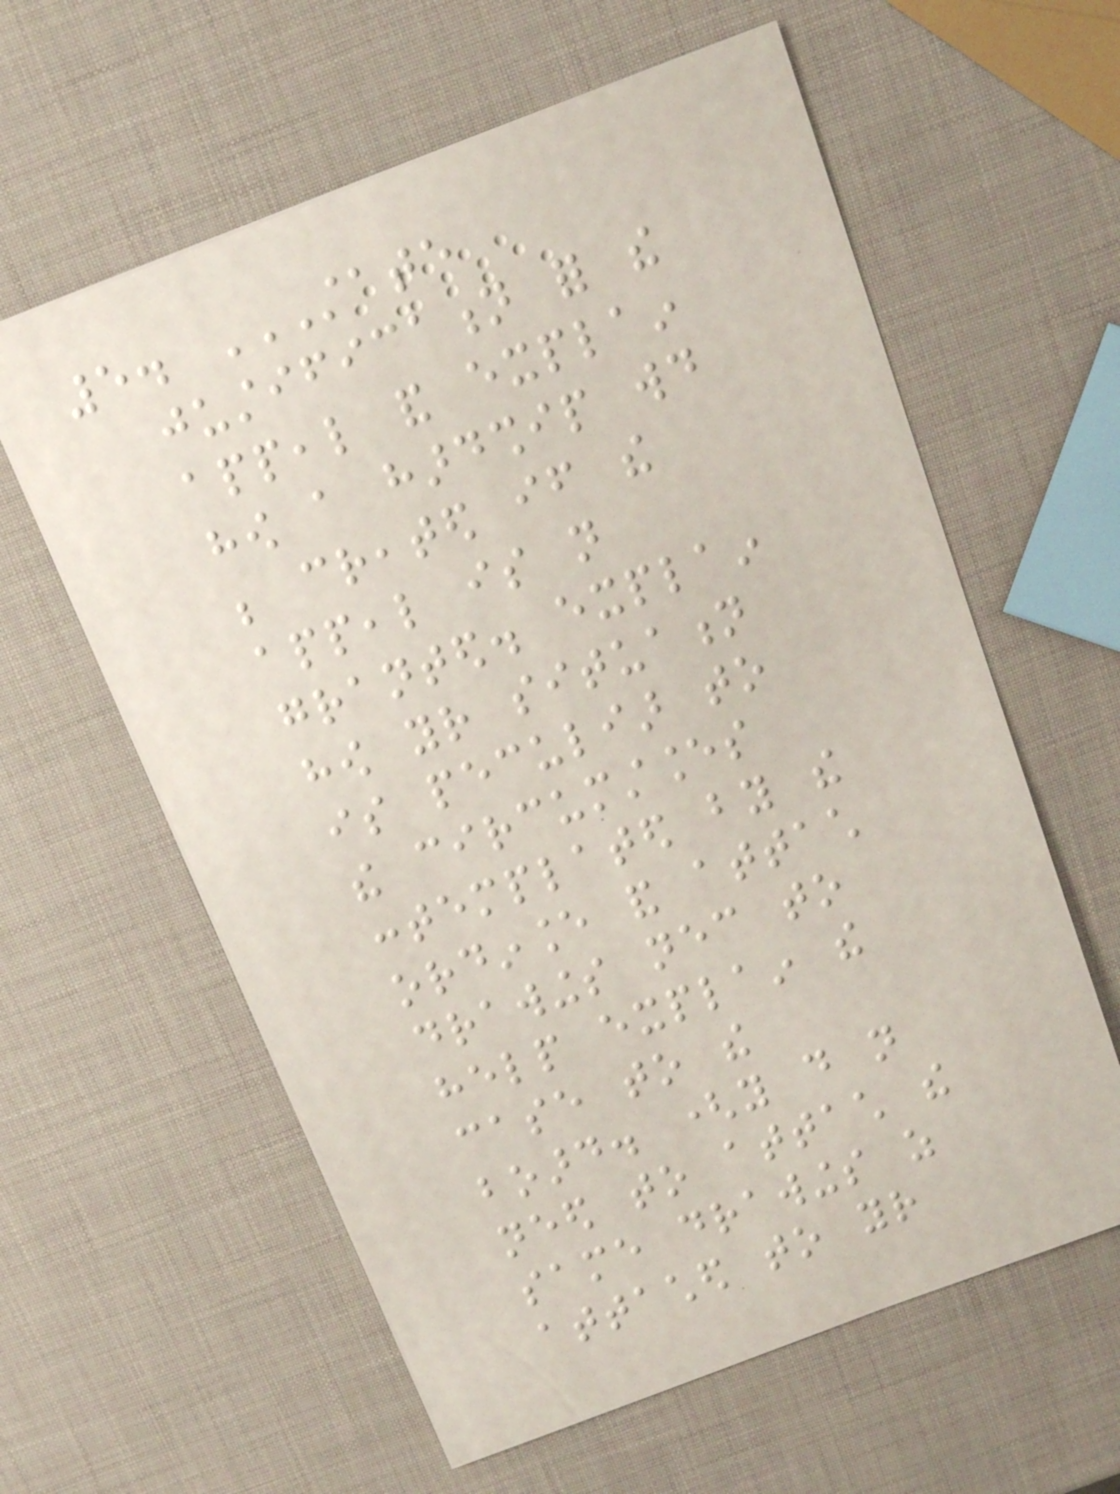5. STATE
JUSTIFICATION FOR THE
APPEAL AND EXPLAIN
HOW A HARDSHIP WOULD
BE CREATED IF THE
APPEAL IS NOT
GRANTED. EXPLAIN
HOW YOUR SITUATION
IS PECULIAR TO
THE CIRCUMSTANCES
CONTEMPLATED BY THE
ORDINANCE AND ATTACH
DRAWINGS NECESSARY TO
HELP EXPLAIN THE
CASE TO THE
BOARD. (YOU DO NOT
NEED TO ATTACH THE
SAME DRAWINGS AS
ATTACHED TO YOUR
